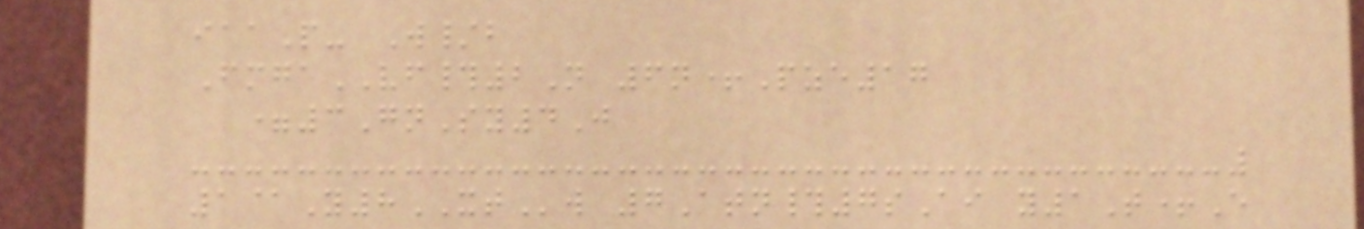iaaP- W/b
FmgaVF#2N 6n+Pze17
=3GnSy4J
1@Y8XTw 7Atn#7sAi y1T+E
